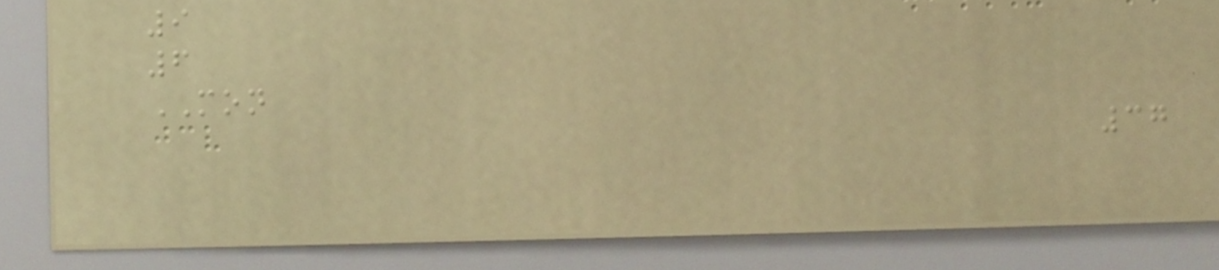9
6
MON
37
